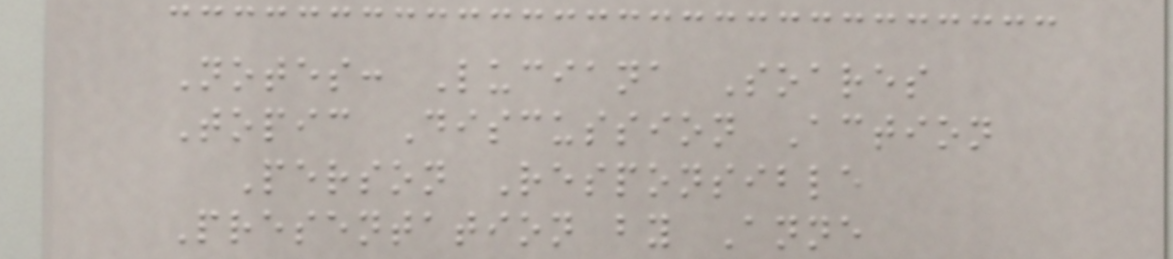Notes: Luciana Soares
Topic Discussion Action
Person Responsible
Presentation by Anne
